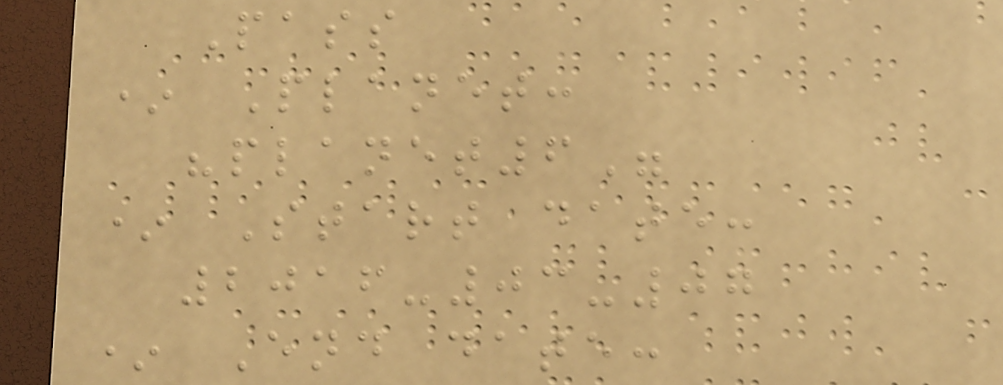Pass
* Planet:
"planet6"
* Start date:
2016-03-07
* End date:
